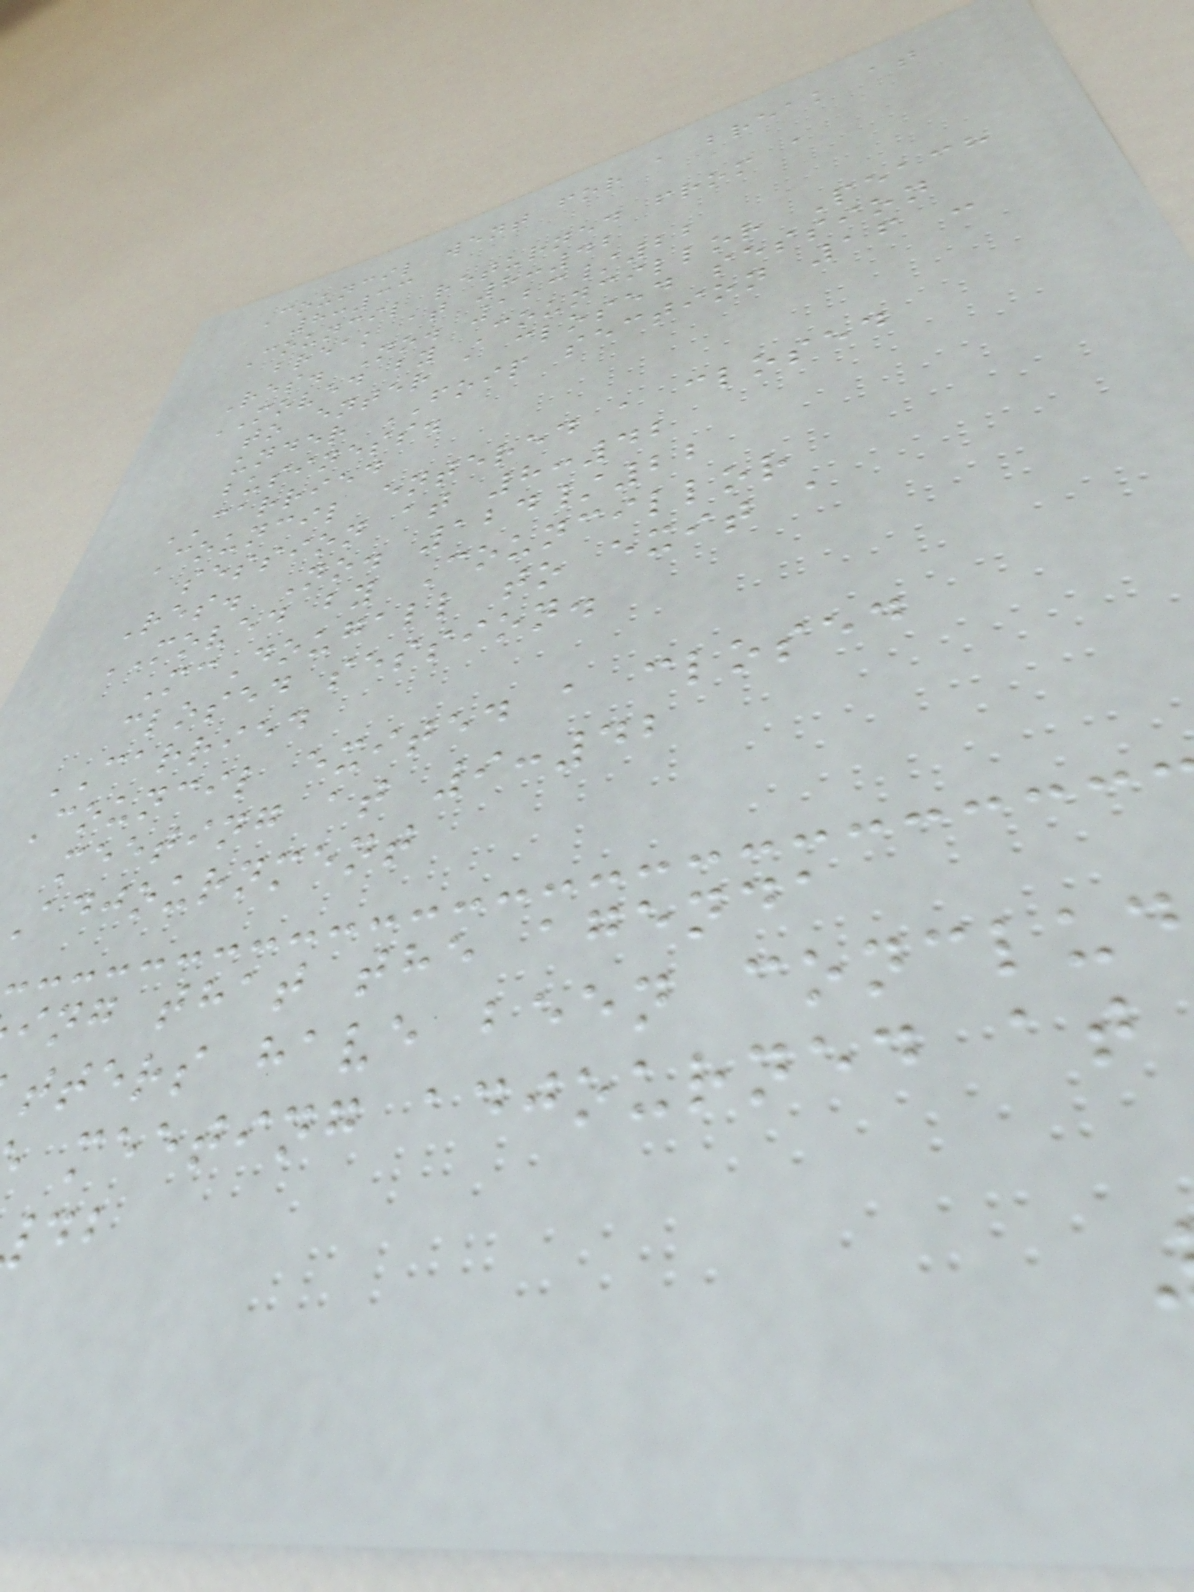Council went for a break at
8:33
Council returned from a
break at 8:42
Res. No. 123/22
MOVED by Councillor Peach
to enter a closed session
under FOIP section 16 -
business.
CARRIED
Council entered a closed
session at 8:42
Res. No. 124/22
MOVED by Councillor
McDougall to exit a
closed session.
CARRIED
Council exited a closed
meeting at 9:42
adjournment
ing that the agenda
tters have been conclud
meeting adjourned at
